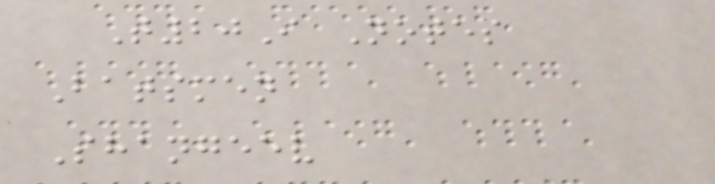T20I Notes
Batsmen
Shangeev
